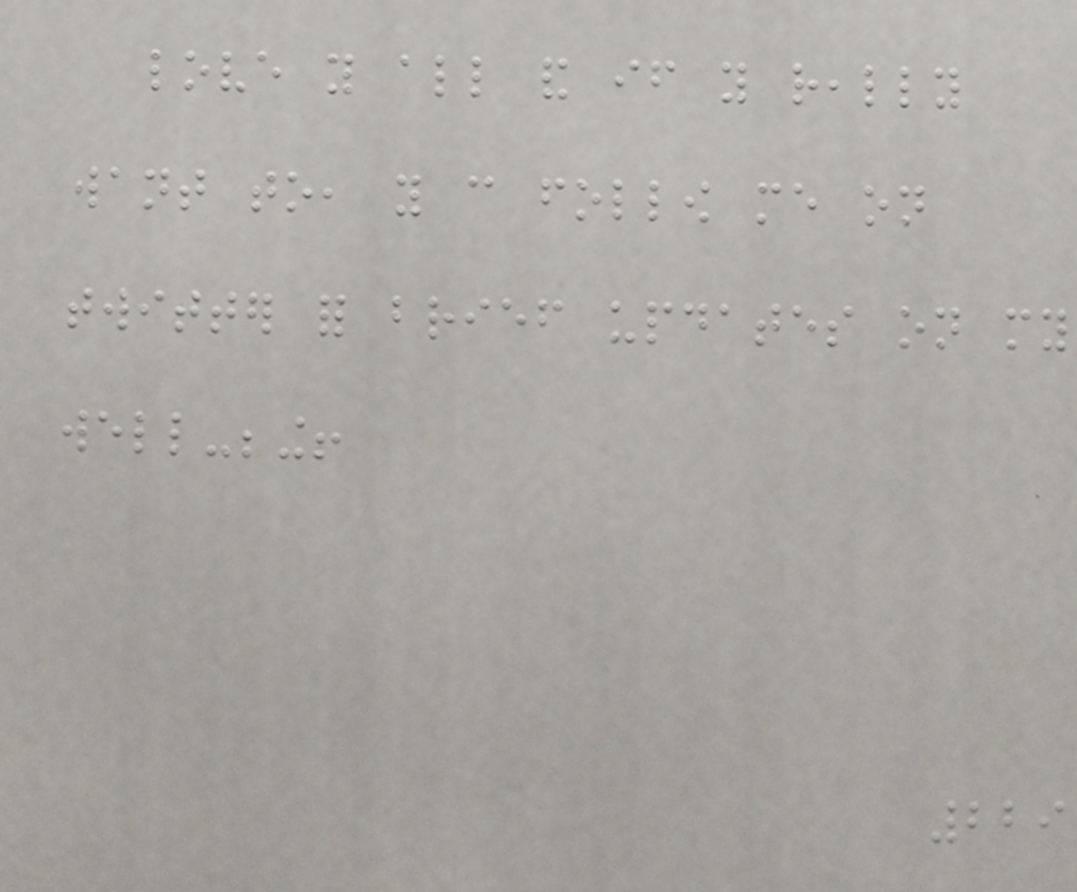love you all and if you really
want to, you can follow me on
twitter for brief updates on my
well-being!
229
